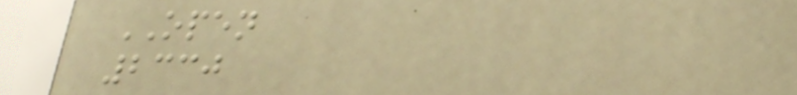OPEN
2330
